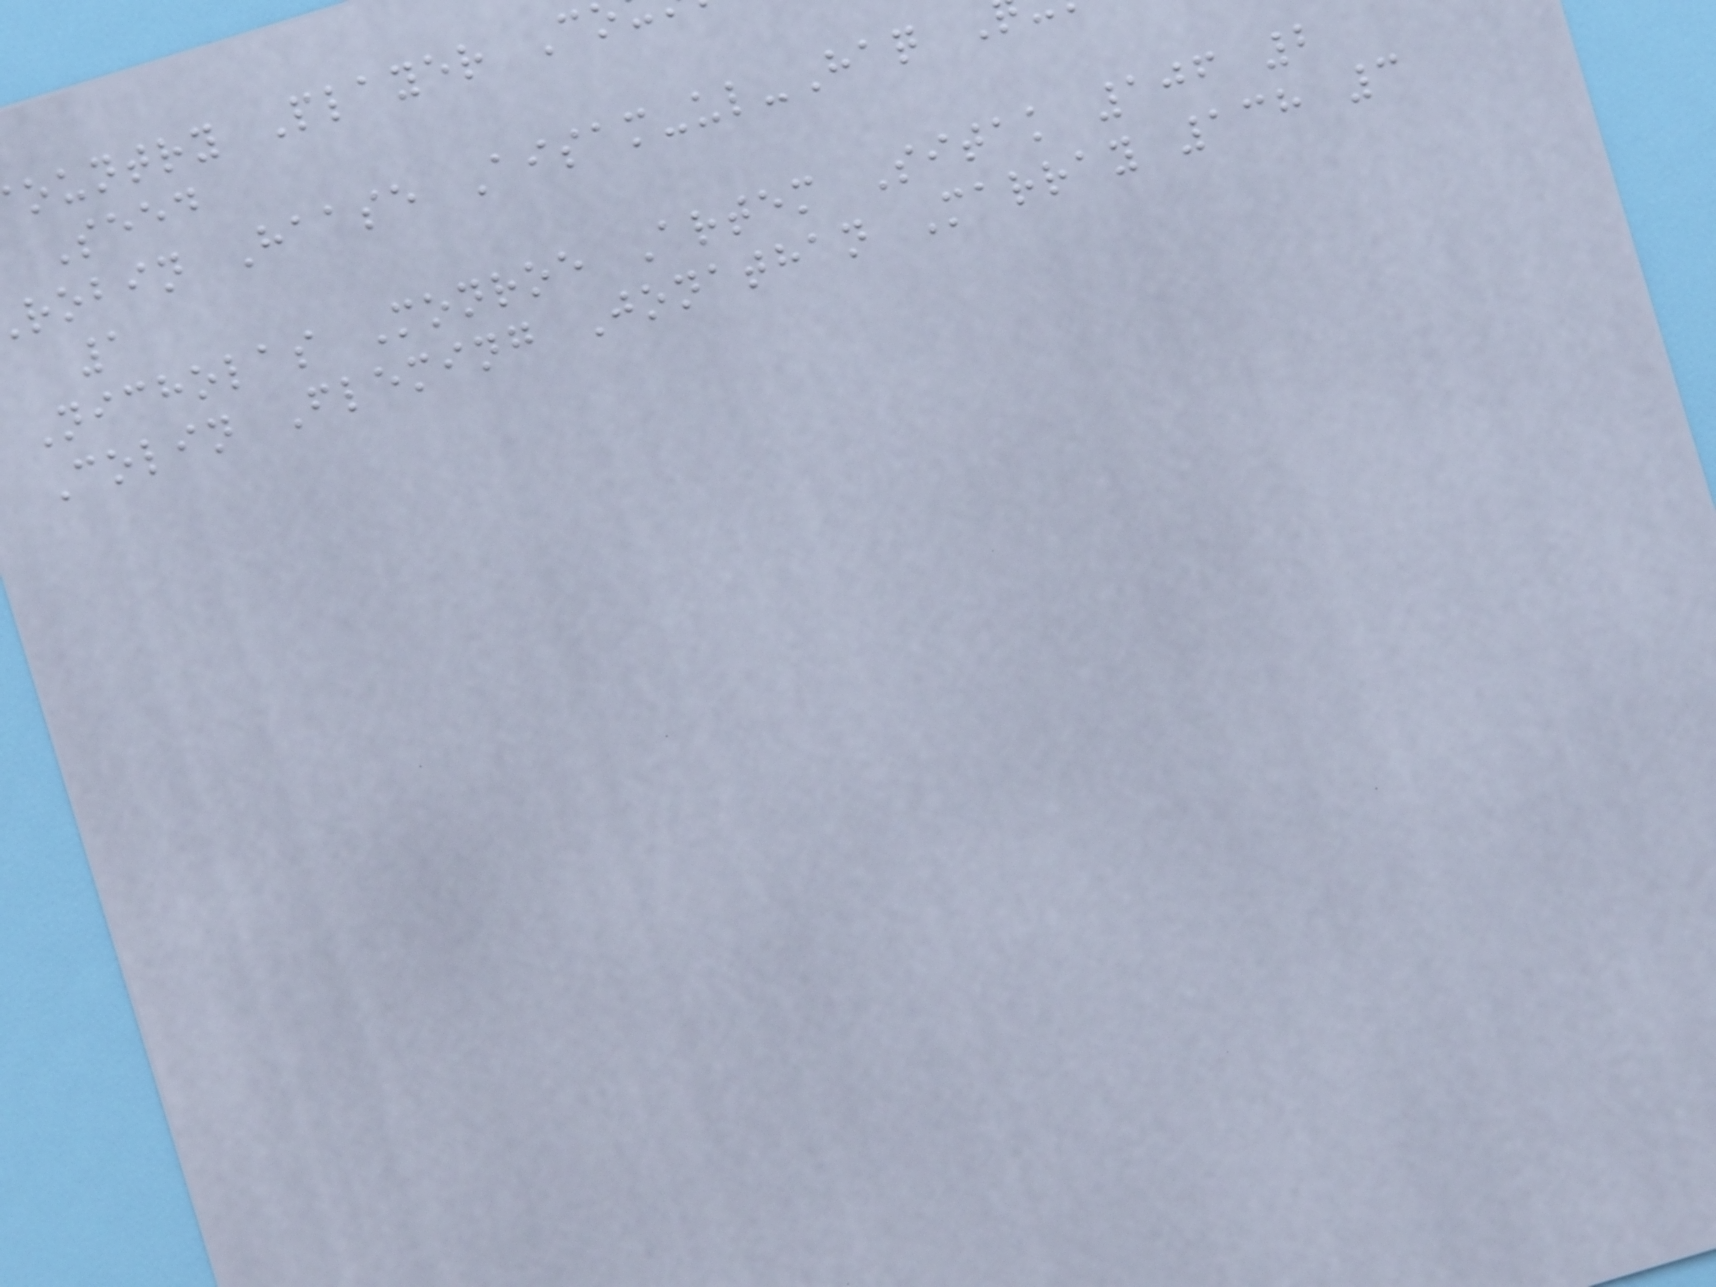ountry Player C
Seed
robin Haase Aisam-ul-Haq
1
Nicholas Monroe Artem Sitak 106 2
Colin Fleming Jonathan Marray 138 3
